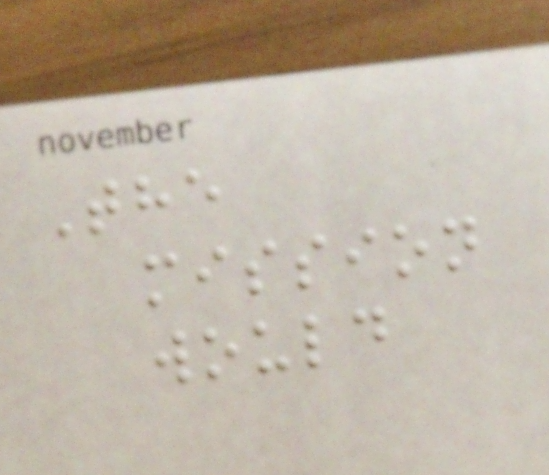The
mission
would
